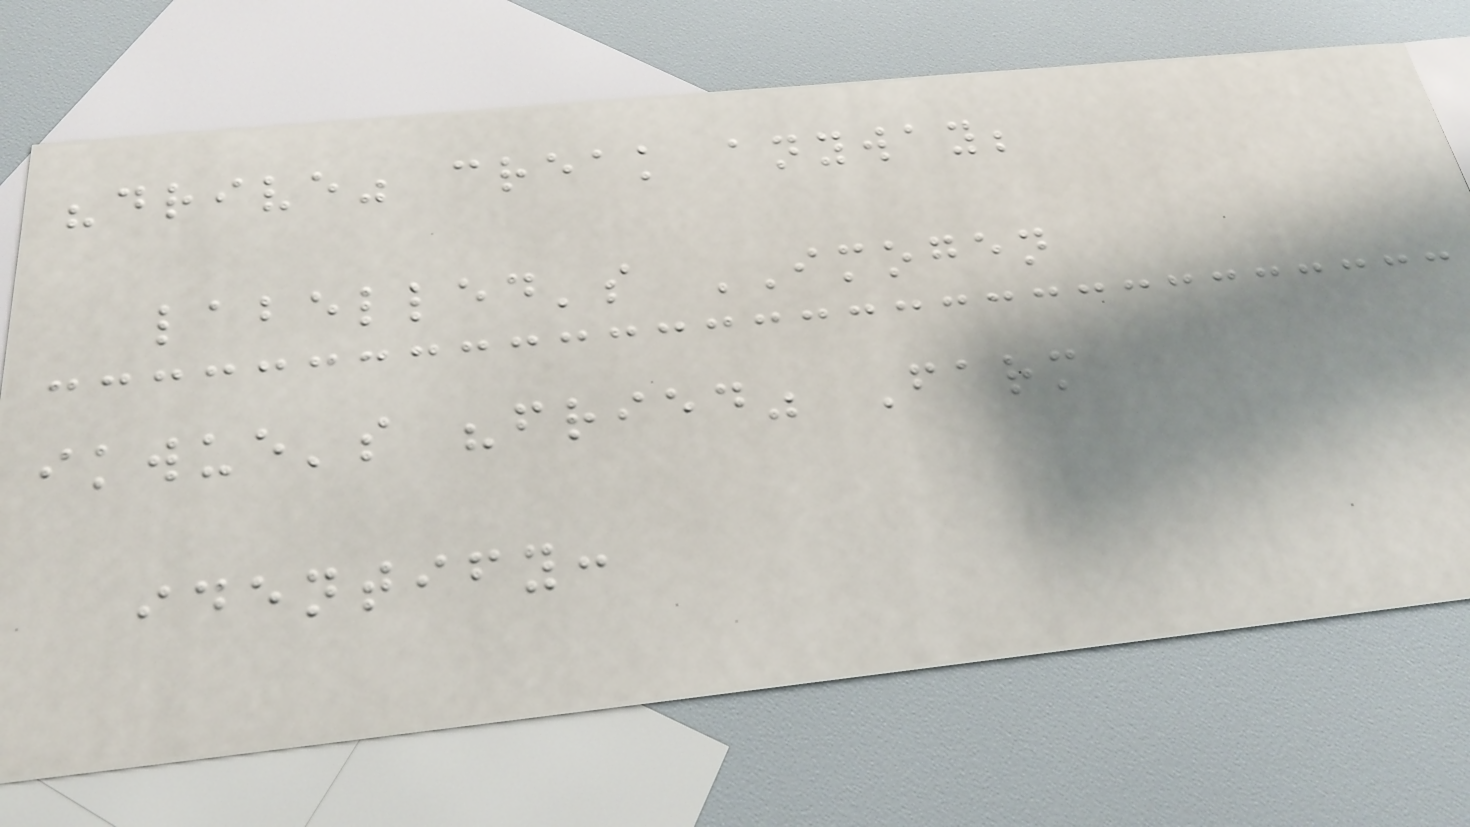"drive" creak anyway;
labelled's IMOGEN
ikwue's "fried" Farm
identify:
